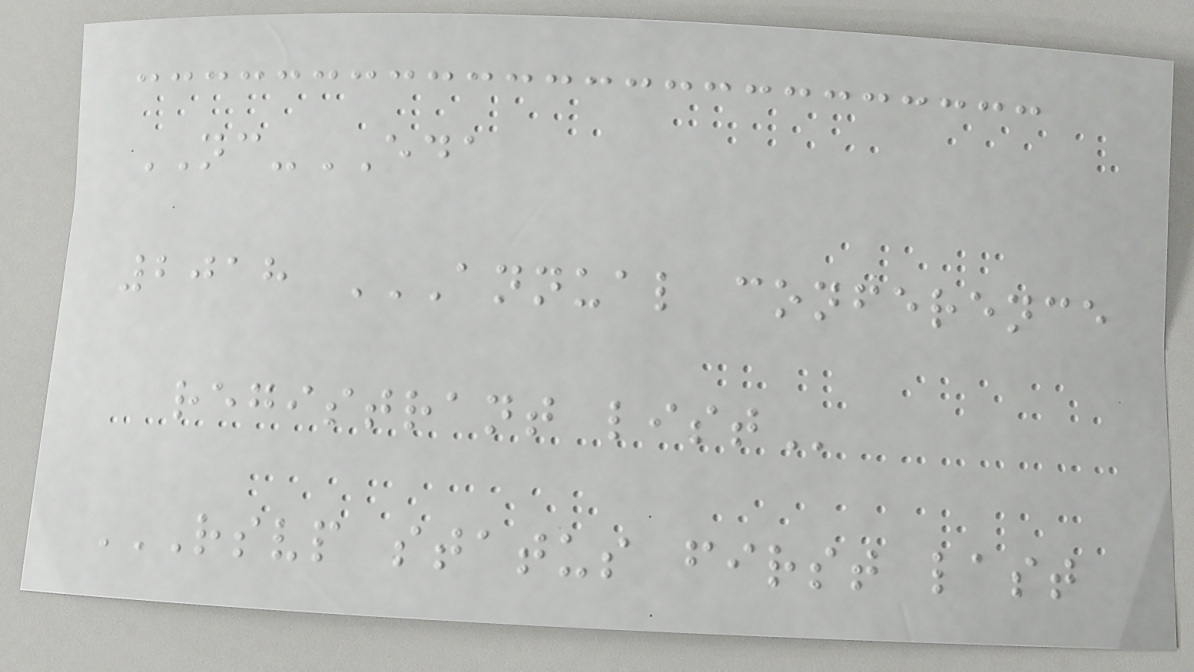NC-EDA
2018 ANNUAL CONFERENCE
REGISTRANT LIST
RSVP STATUS FIRST LAST
